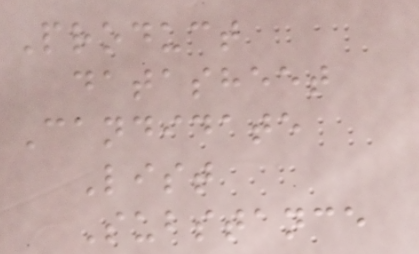Product
datasheet
Candidate
List
Substance
